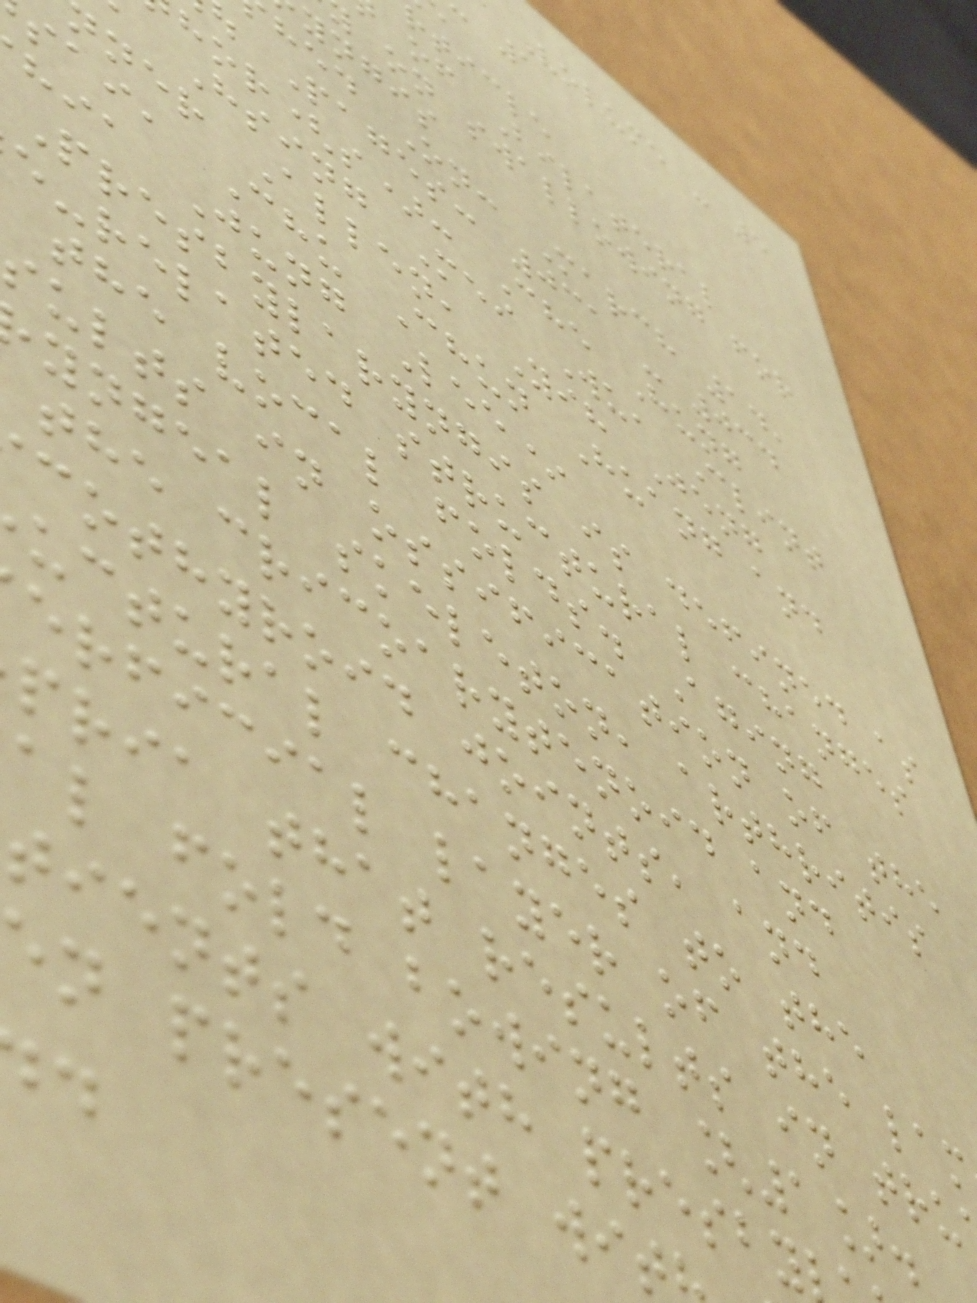Volume - 5
rticle
of Bilateral
on swallowing for
yngis
hed On: March 14,
Pages: 031 - 034
hor(s): Che Hung
Hsing Mei Wu, Clint
ner Allen, Yih Jeng
sai, Chu Chun Huang and
hia Jung Lee*
Presbylaryngis is defined as
e-related structural changes
the vocal folds. Aging
ults in ossification of the
yngeal skeleton, arthritis
the cricoarytenoid and
cothyroid joints, and
uctural changes to the
erficial layer of the lam
pria that results in tru
al fold bowing [1].
tients with presby
n present wit
